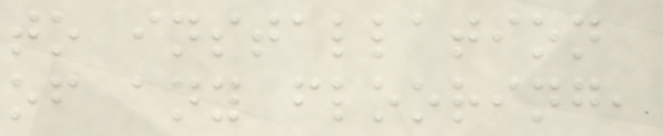to installation
of any flooring,
